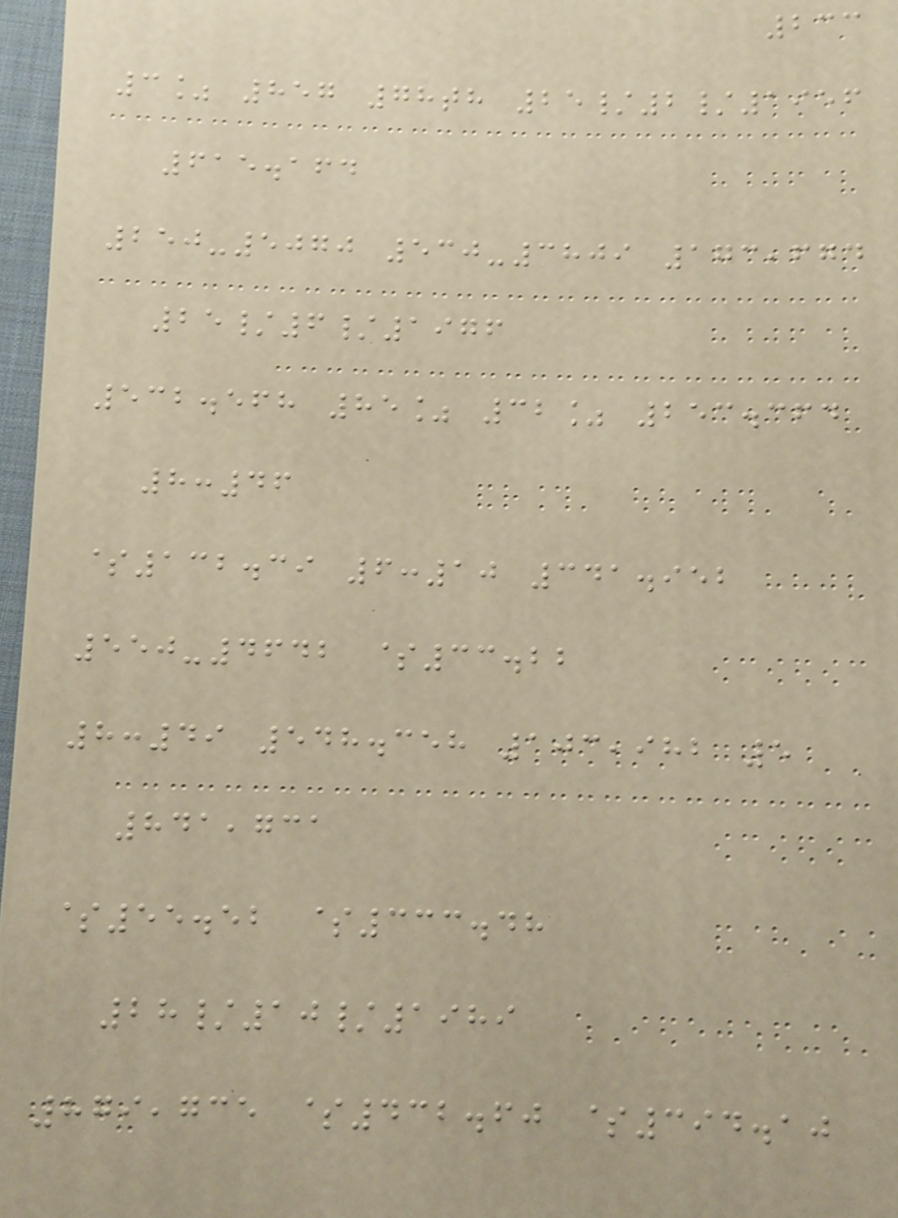233
3% 857 78th 25/2/1956
615.164
250-5070 530-3809 173,674
25/6/1976
532.568 85% 32% 253.364
8:46
$132.39 6:10 341.952
550-4642 $33.22
8:49 548.358 103,982 5
841,731
$55.52 $333.48
28/10/1989
879,735 $432.60 $394.10
